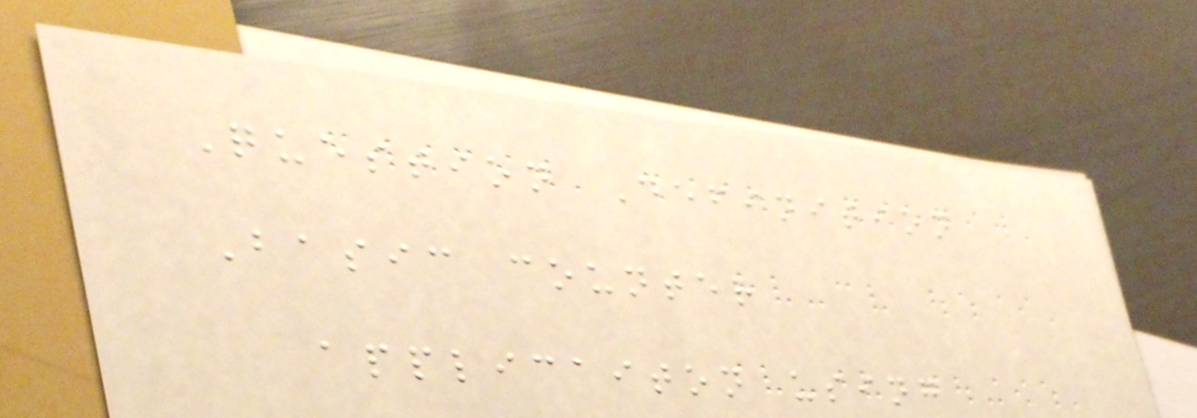Question Definition
Basic counter
applicaiton using
